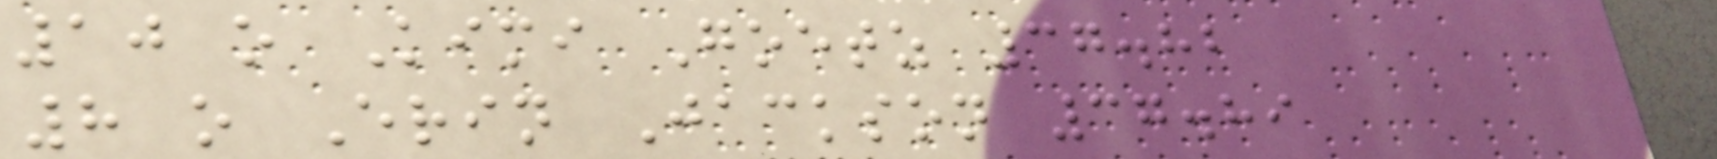10 o Kimi Goetz 37.82
8 o Erin Jackson 37.89
